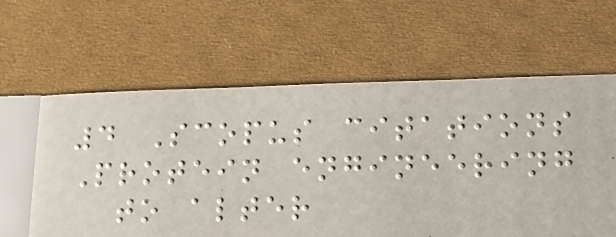4 Scopus citations
Protein engineering
to alter
